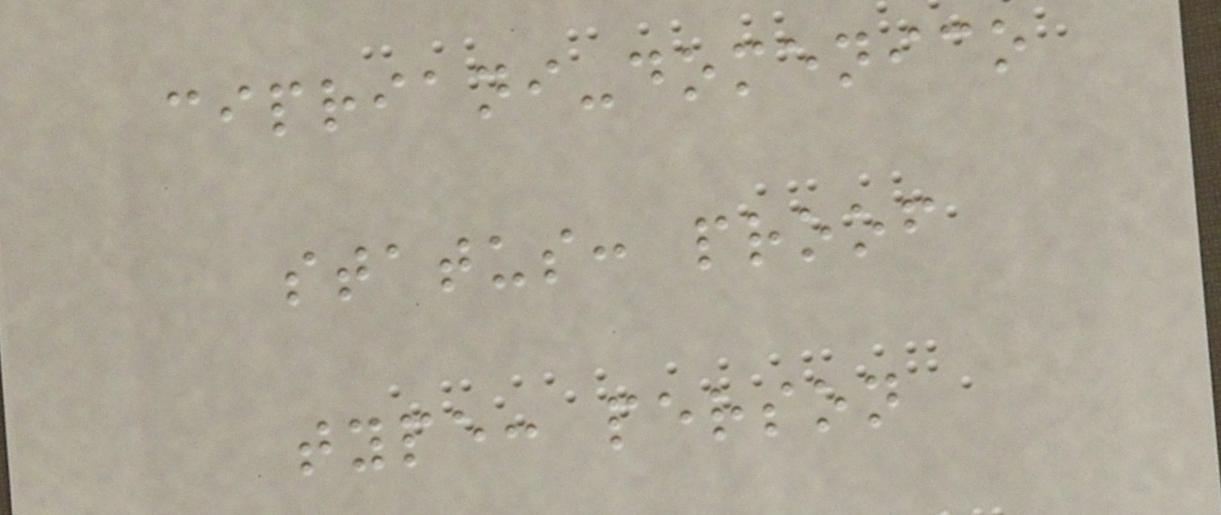cipriani-domenico
status: proof
type: person
